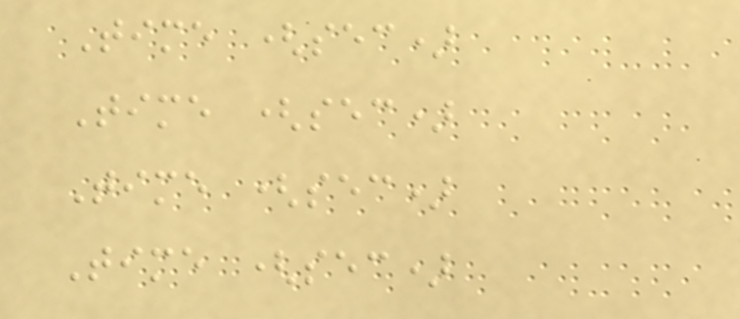Time (sec)
Time (sec)
Time (sec)
Time (sec)
